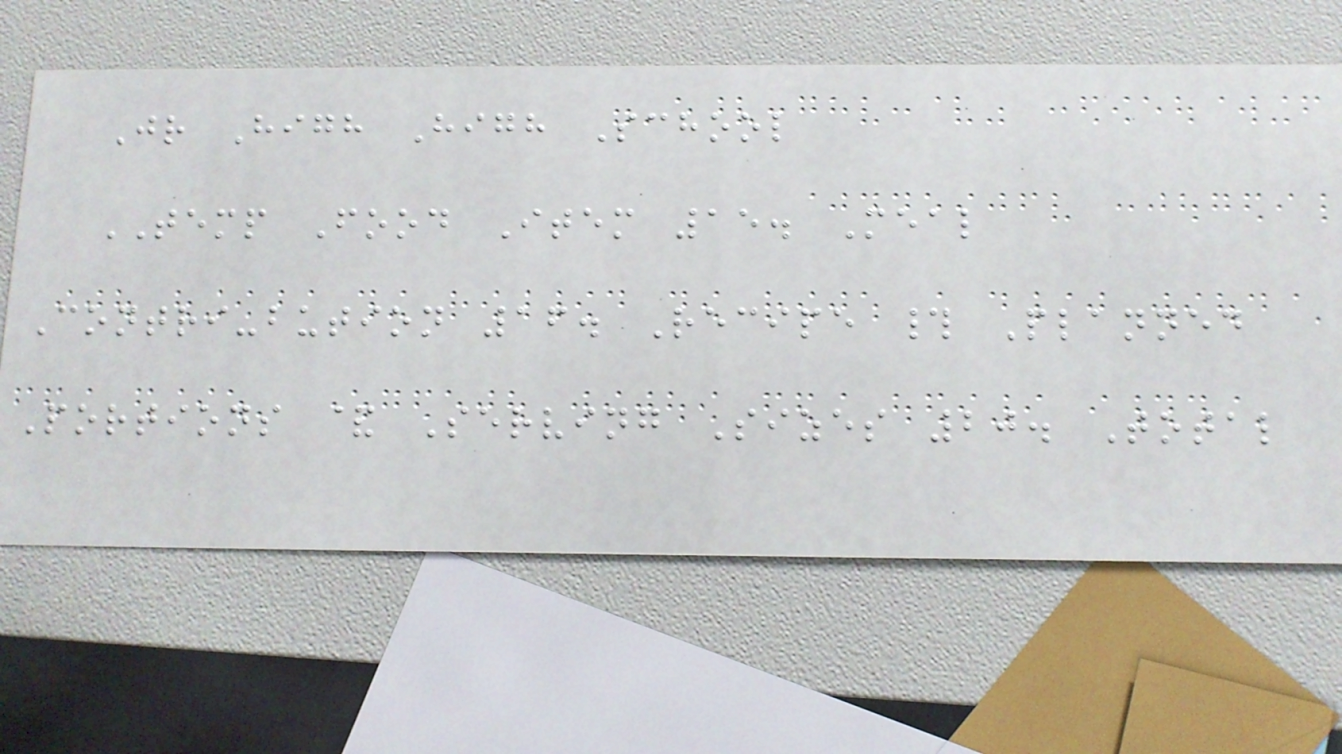Jr High High School
TEMP Food Item 15. Meal
Contri-bution 16. Recipe # Planned
Portions & Serving Sizes 20. Total
